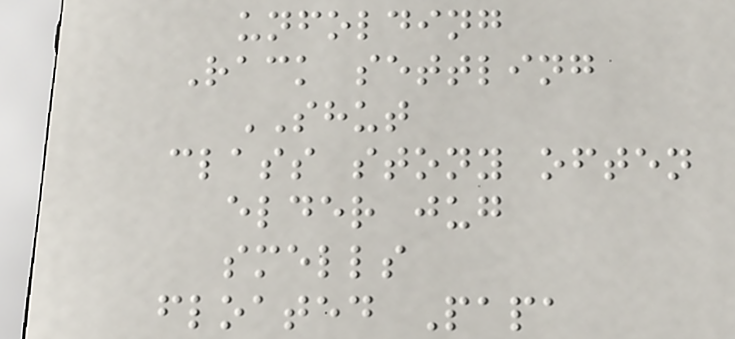unfolding
Rack settling
SHUT
class stony often
elder jug
smells
floated Papa
